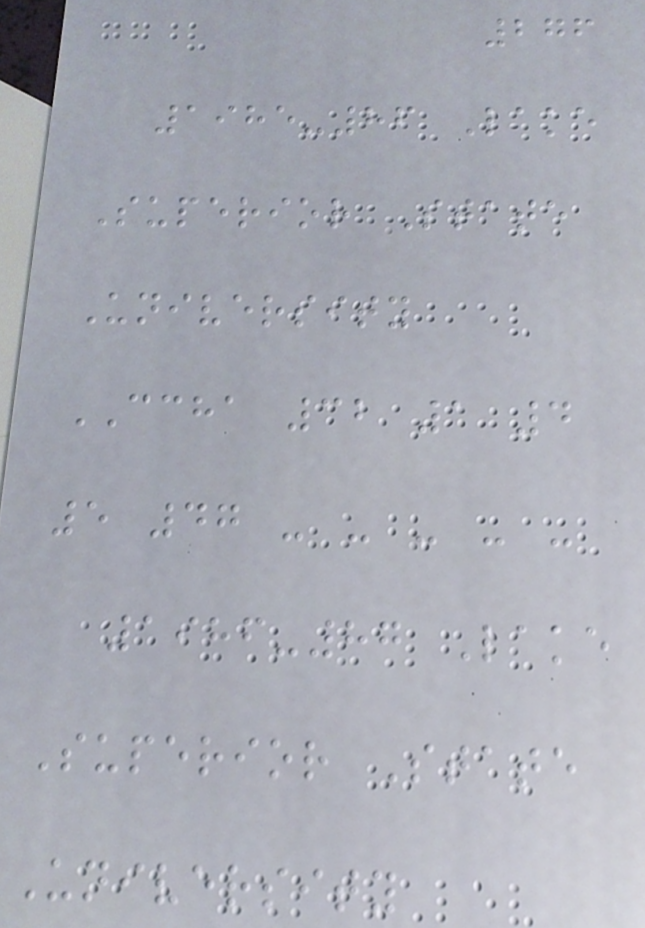276
1985-86 Lake
Superior State
University
CCHA 32 1 4
5 47 - - - - -
1986-87 Lake
Superior State
University
